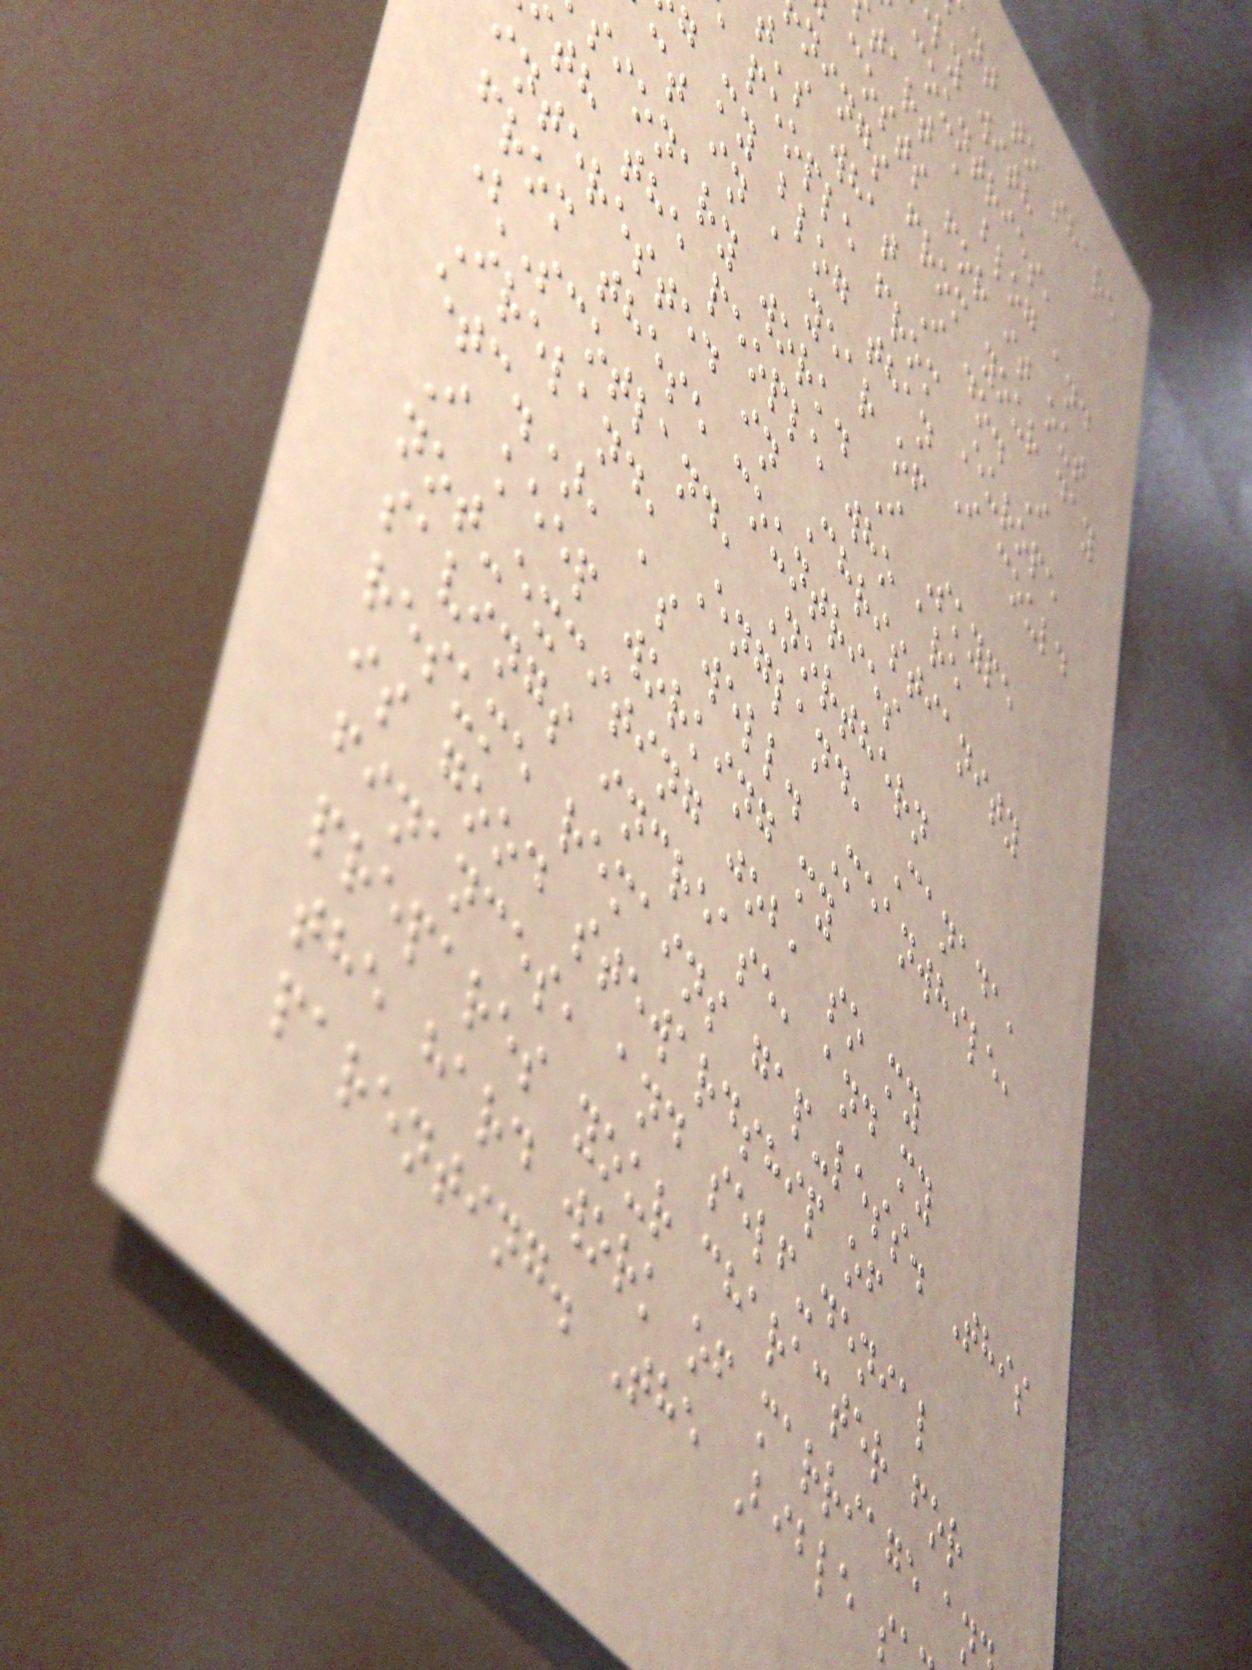nt to share
ly with
countries,
tart a blog and
costs for it out
nings from your day
t's what I do. I
people from Europe
g my blog than I could
ct in a year of
sionary work. I Skype
th the people who are
interested in Christianity
from these countries
(Scotland, Northern
Ireland, England, Canada,
etc.), as well. Meanwhile,
I keep working my
not-exciting job, so my
savings increase, and my
resume remains gap-less. This
is good stewardship of
finances, and self-denial
prepares your character for
the hard work of marriage an
parenting. The Bible s
